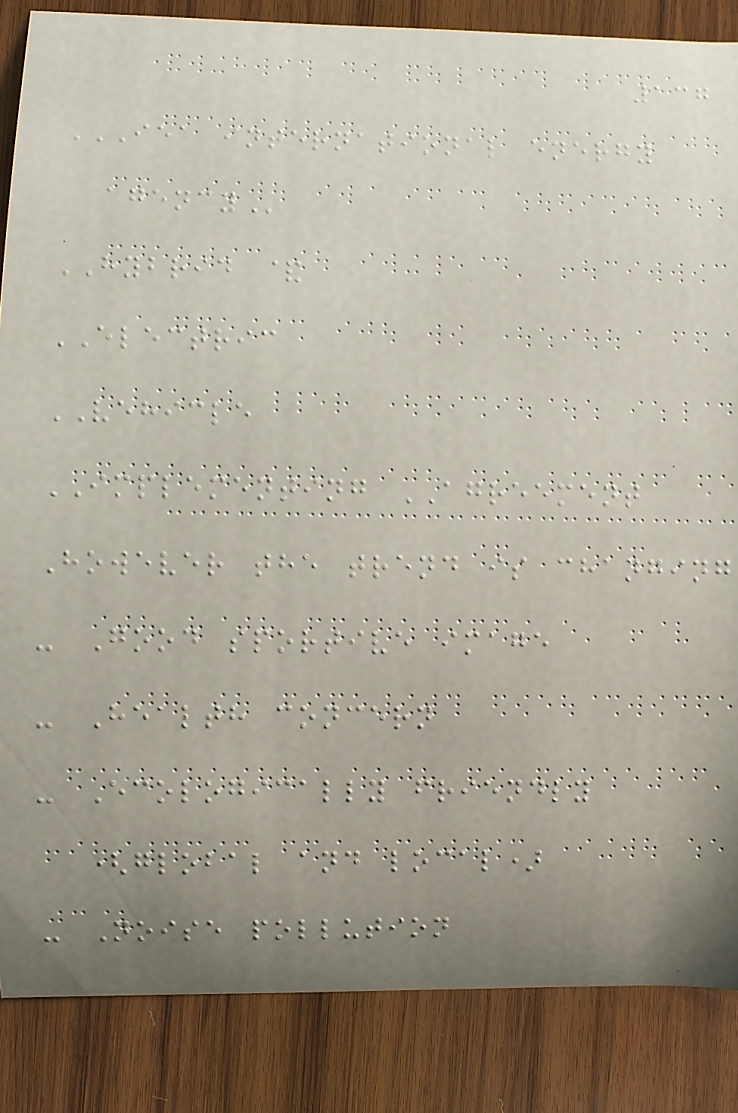137
IEA INTERNATIONAL ENERGY
AGENCY
HYBRID &
ELECTRIC
VEHICLE
IMPLEMENTING AGREEMENT
However the trend is changing
- Good sportive image
- Health concern
- Ecologically friendly
(global and local)
- Noise pollution
